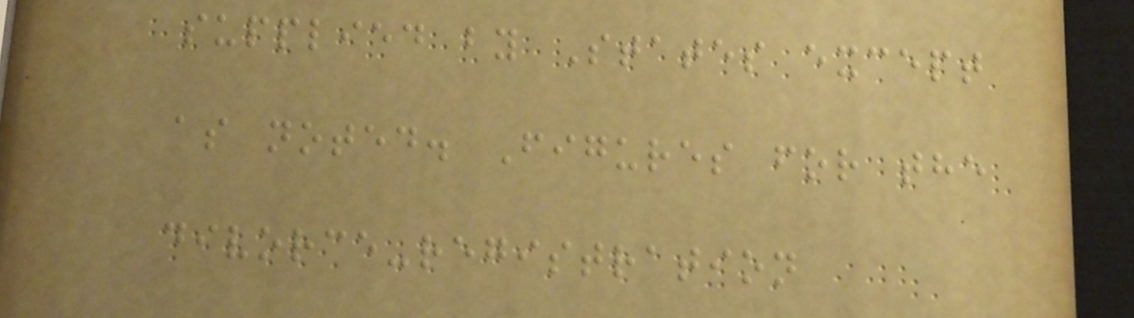supplied by States except
as noted. Figures for the
divorce-registration
